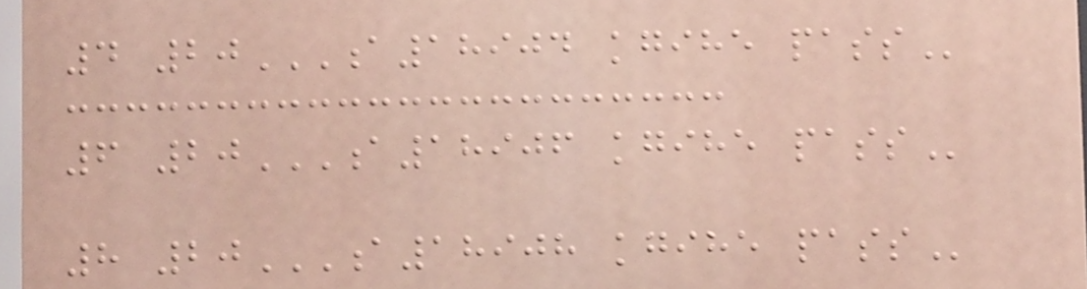4 20A18904 KGIHE PASS
6 20A18906 KGIHE PASS
8 20A18908 KGIHE PASS
